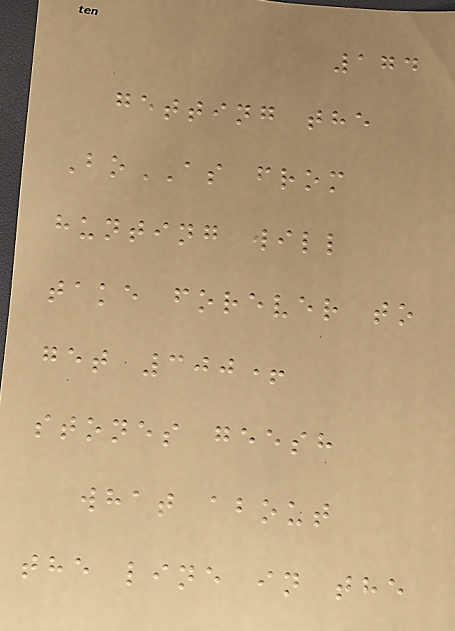174
getting the
BoAS from
hunting will
take forever to
get 300+
stones geesh
what about
the line in the
